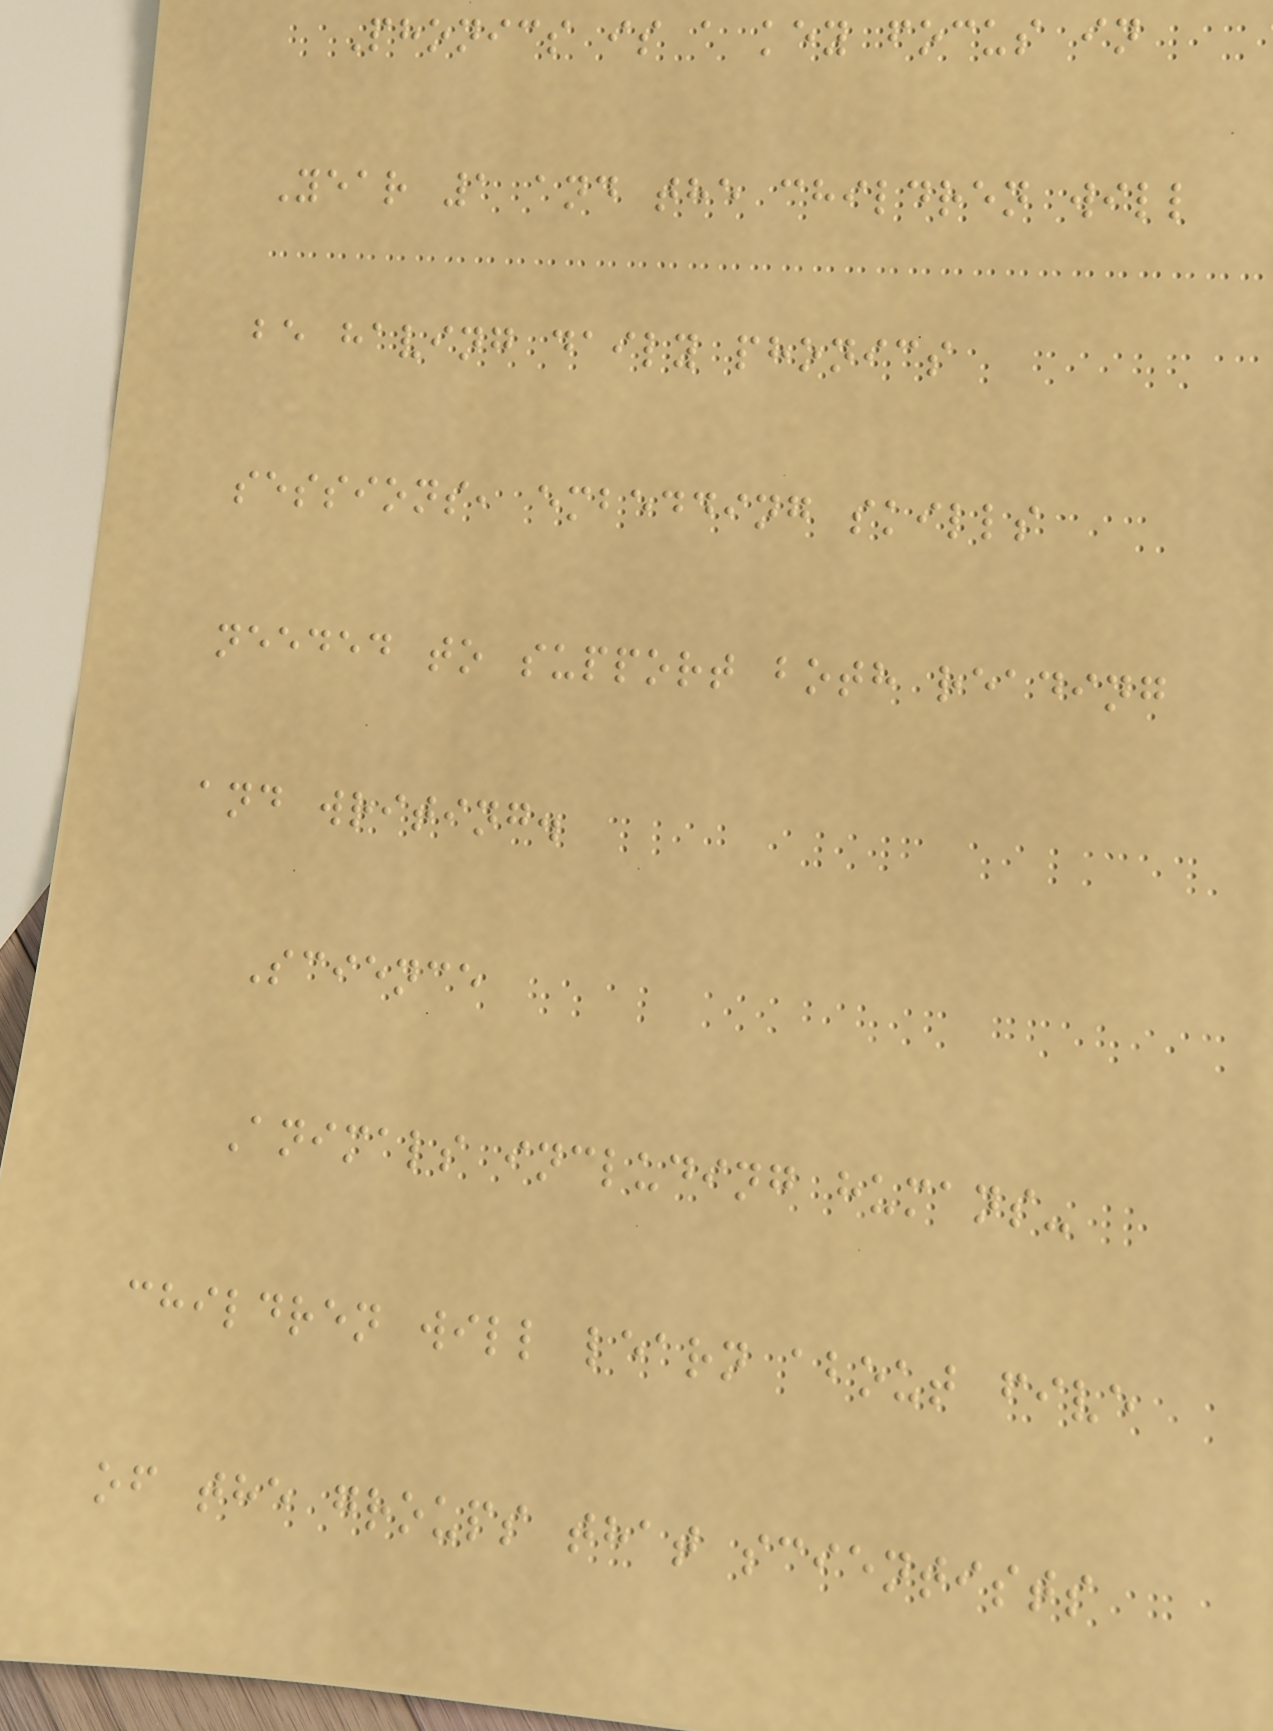Phonics is a key focus in
Year 1 and the children will
be having daily phonics
sessions, embedding skills
needed to support both reading
and writing.
Science
Animals including humans-
children will learn about five
of the groups that scientists
